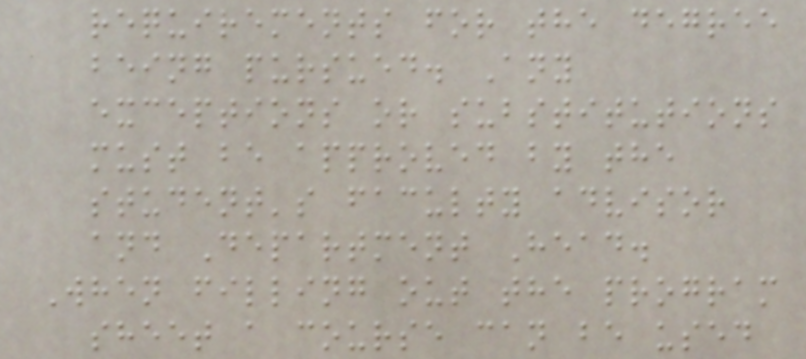requirements for the degree
being pursued. Any
exceptions or substitutions
must be approved by the
student's faculty advisor
and Department Head.
When filling out the program
sheet a course can be used
